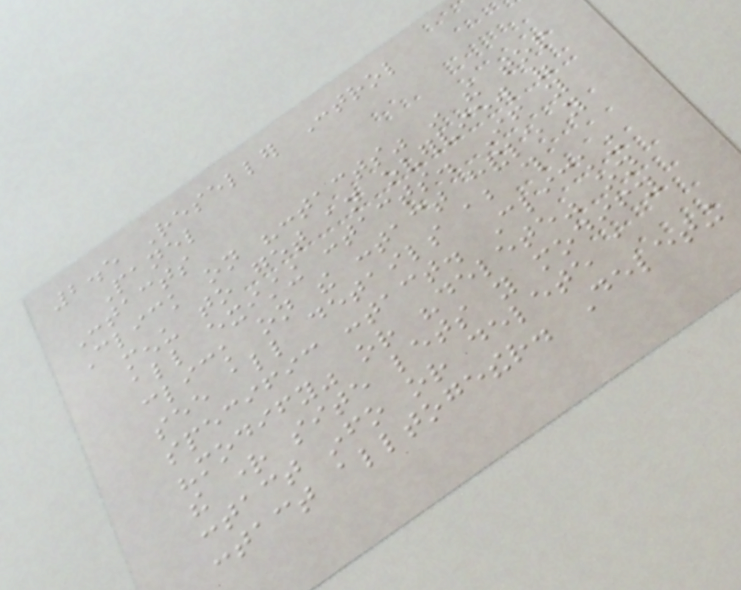2.5 Reseller Control
Panel
Contacts
Click on "contacts" in the top
menu to get an overview of
all existing contacts. If you
click on the contact handle you
see all details about this
specific contact. Clicking
"modify" or "delete" on
the right site lets you modify
contact info or delete a
contact alltogether. Deleting
